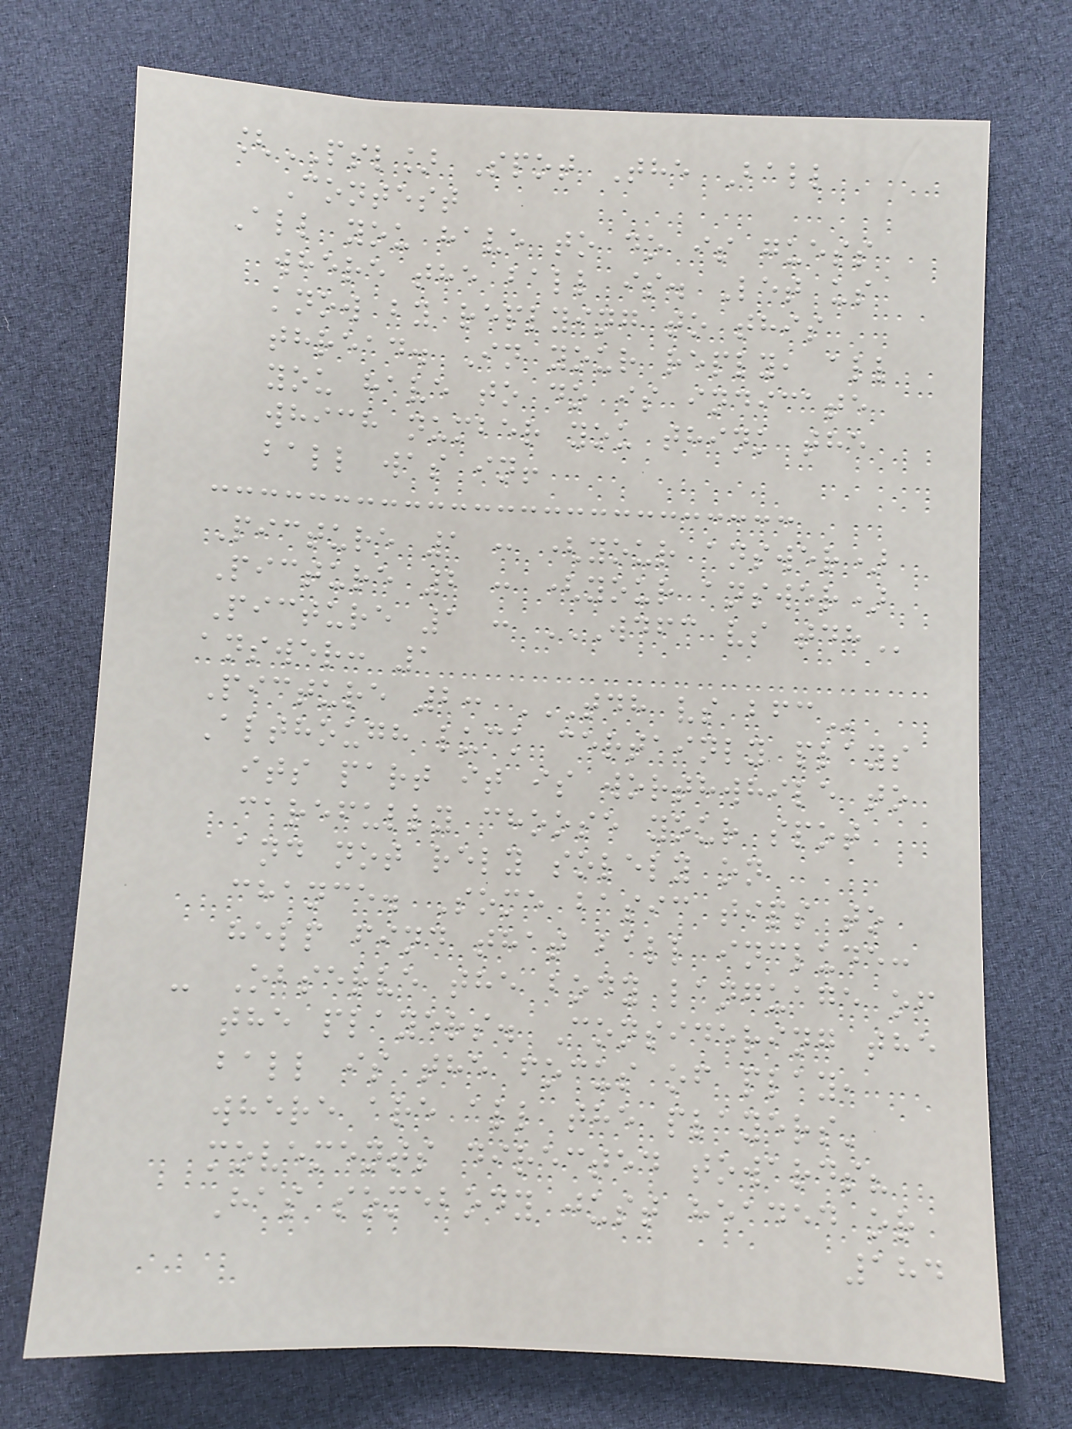[PSL] Spot The Ball
Contest
All you have to do is guess
where the ball is. Let us
know by replying to this
thread. In your reply, all
you have to do is indicate
which number you think the
ball was in!
Picture 1 : (your answer)
Picture 2 : (your answer)
Picture 1 : WDFC VS TDH
answer: 1
Picture 2: TDH VS BFC
Although luck certainly plays
its part it is worthwhile to
carefully choose your spot
and not rely solely on
chance. Some basic tips to
help find that ball include:
- Observe the body language of
the players. Considering the
ball is the focus of play,
where are all the players'
movements directed towards?
Has somebody just headed or
184
